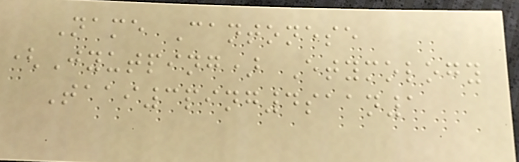Name Cantonese
(Jyutping) Etymology
Taai3ping4saan1
